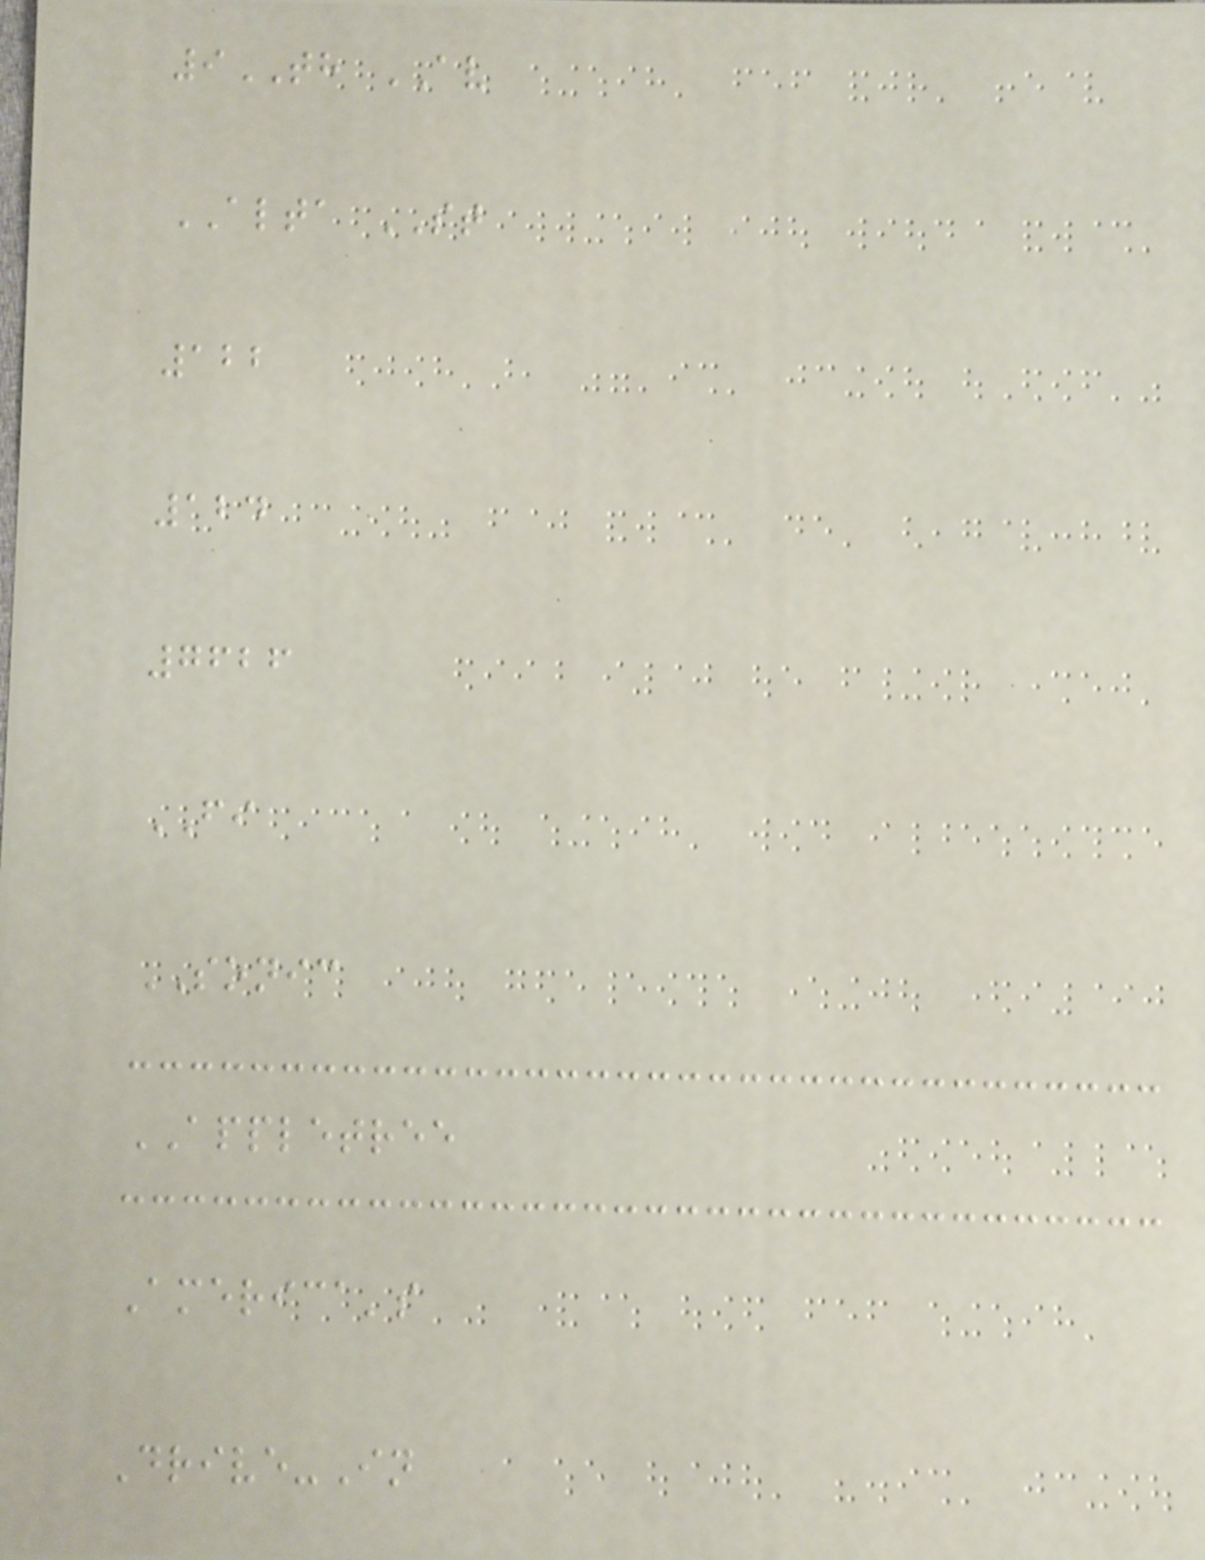9TH AV
ALTA ST
122
124
7626
FI
SONIC
APPLETREE
America's
Drive-In
